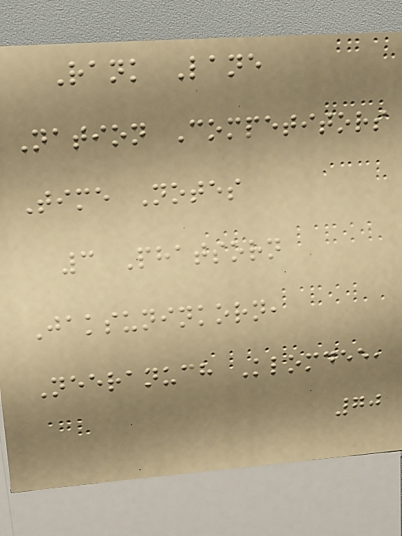Rank Lane
Nation Competitors
Time Notes
3 Phatsorn
Jaksuninkorn,
Neeranuch Klomdee,
70
